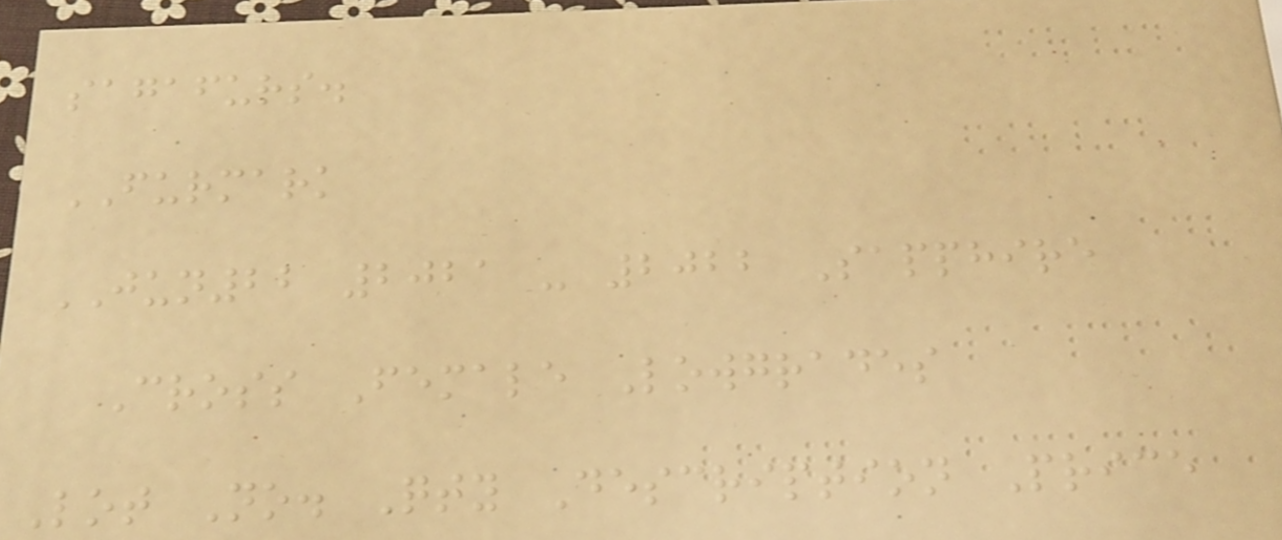sagafurs.
FURMARK
JUN22 2021 - 2022 Sapphire
Cross Female Lowgrades
Lot No. Qty Description Price
